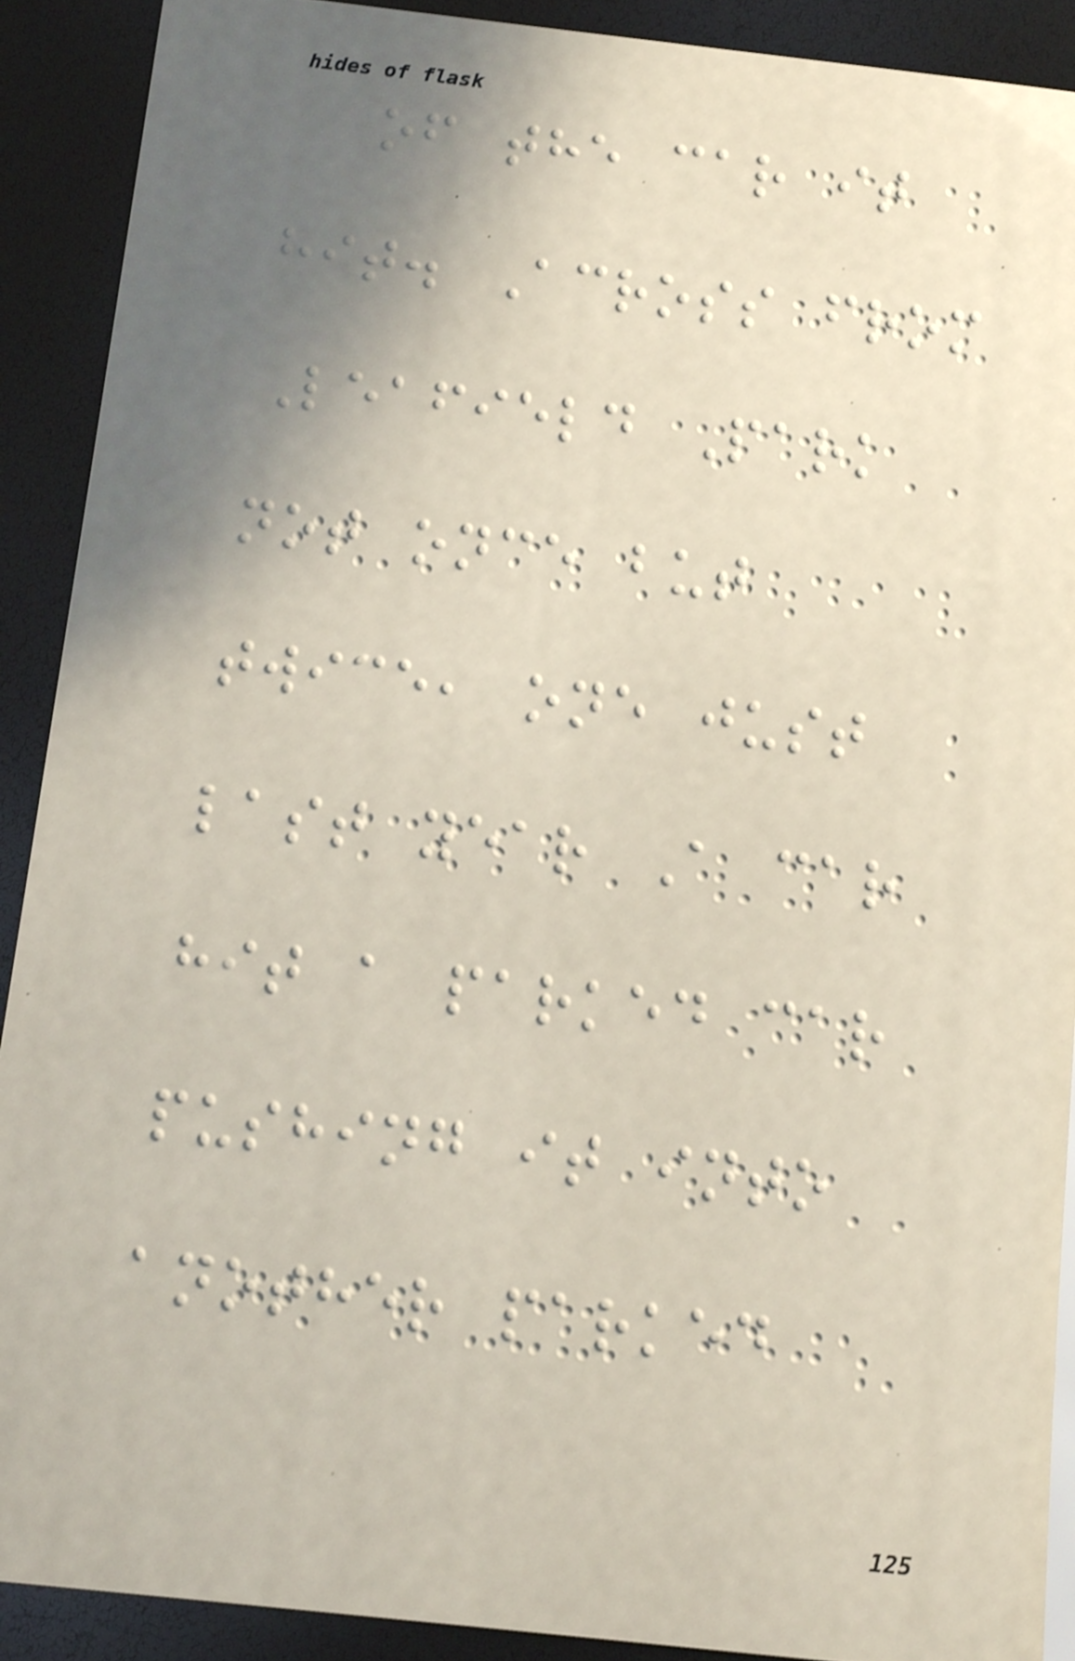of the car it
hit. Across from
Leafield Park
not once but
twice, one just
last year A car
hit a parked car
pushing it into
another parked
